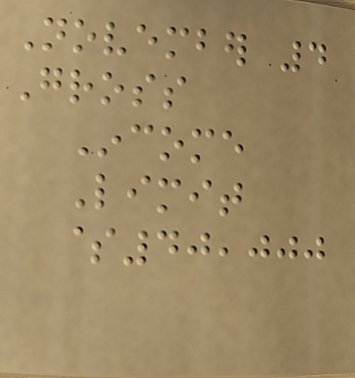November 4
Gross
Income
Limit
$40,000
